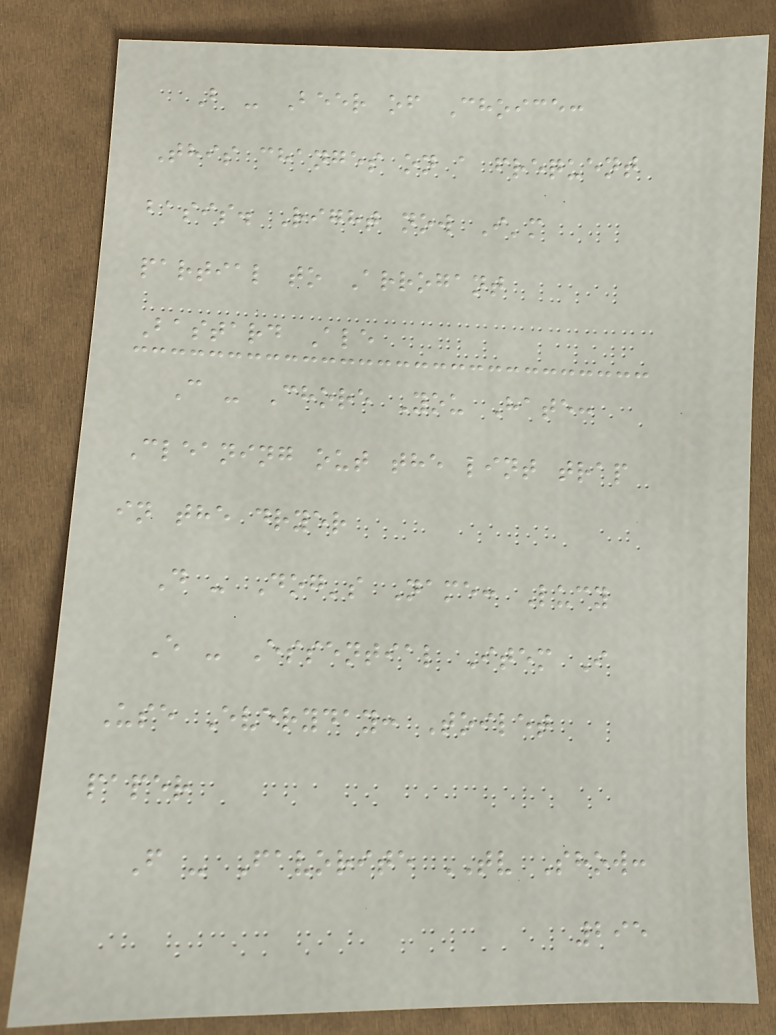B - Beer of Choice:
This changes on a frequent
basis. Right now I'm
partial to Arrogant
Bastard Ale
C - Chore You Hate:
Cleaning out the lint trap
in the dryer
D - Dog's Name: Lucy
E - Essential Item I
Use Everyday: Toilet
paper
F - Favorite TV Show:
295
